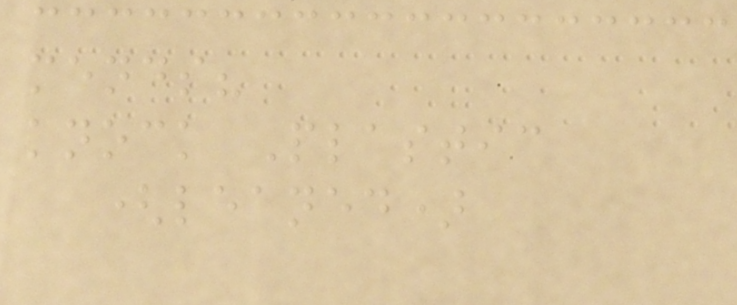mends?
knock Plastic
(leaned)
